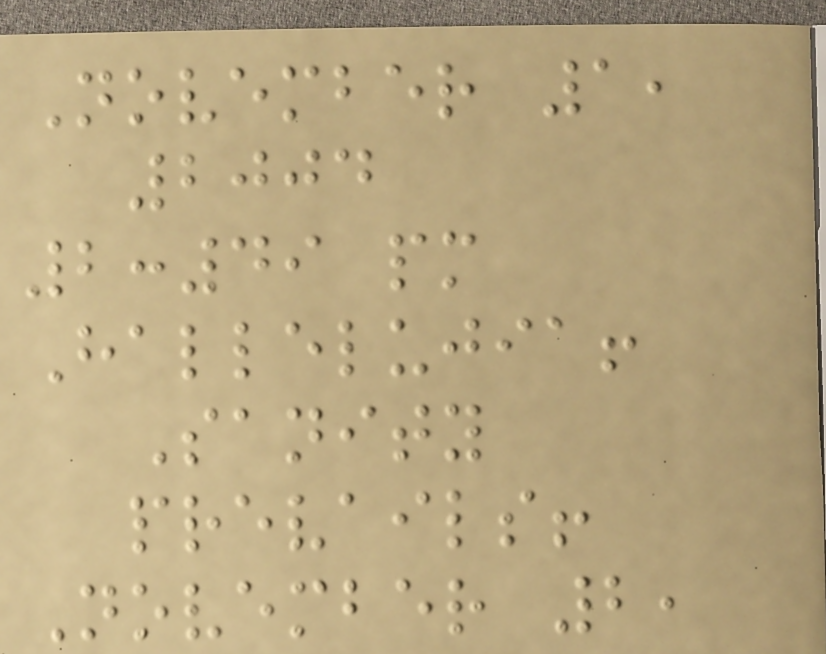November 1,
2004
2:49 pm
Hallelujia!
Sanity
prevails!
November 2,
